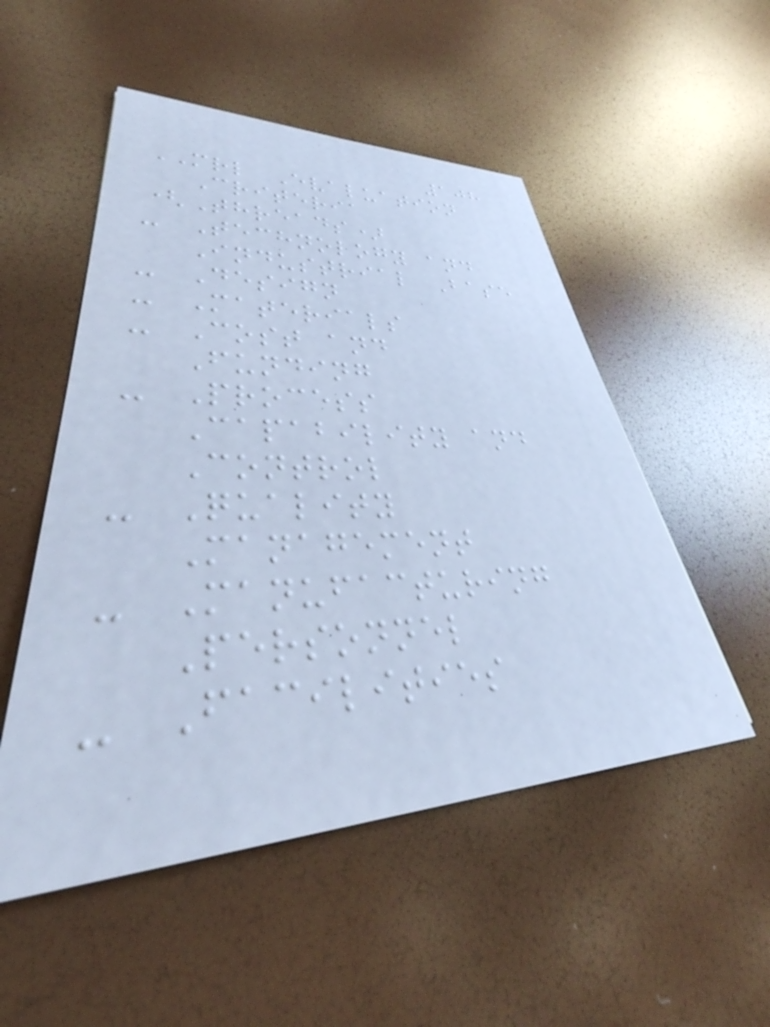108
MRL Evaluation
Criteria
(Threads)
- Technology and
Industrial Base
- Design
- Materials
- Cost and
Funding
- Process
Capability and
Control
- Quality
Management
- Manufacturing
Personnel
- Facilities
